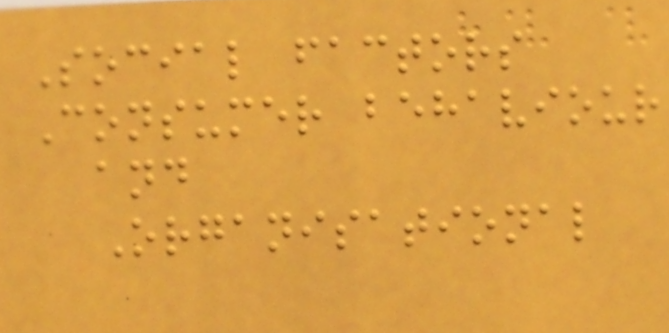Social factors
Consumer behaviour
and
Organisational
